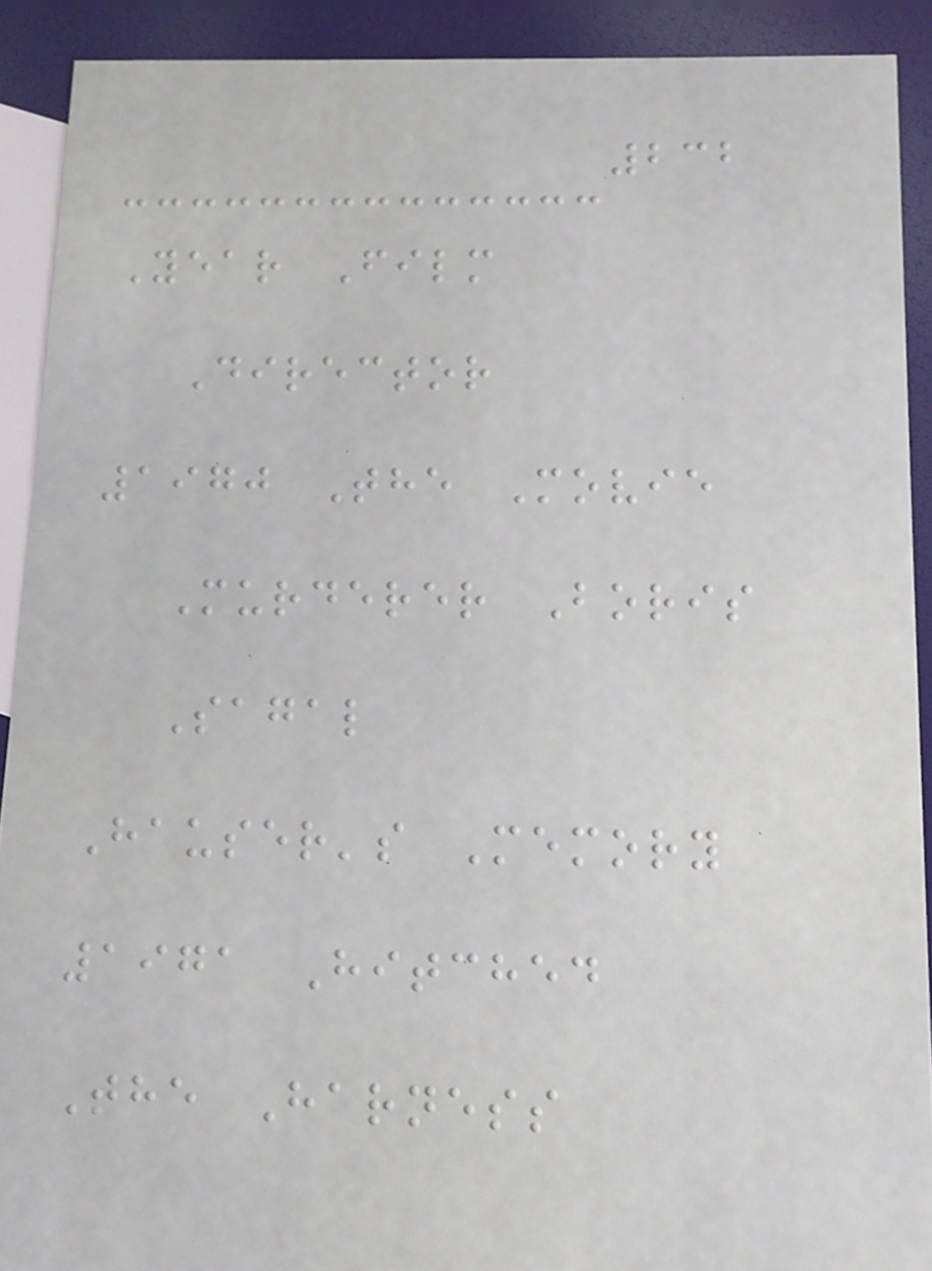232
Year Film
Director
1970 The Movie
Murderer Boris
Sagal
Hauser's Memory
1971 Hitched
The Harness
